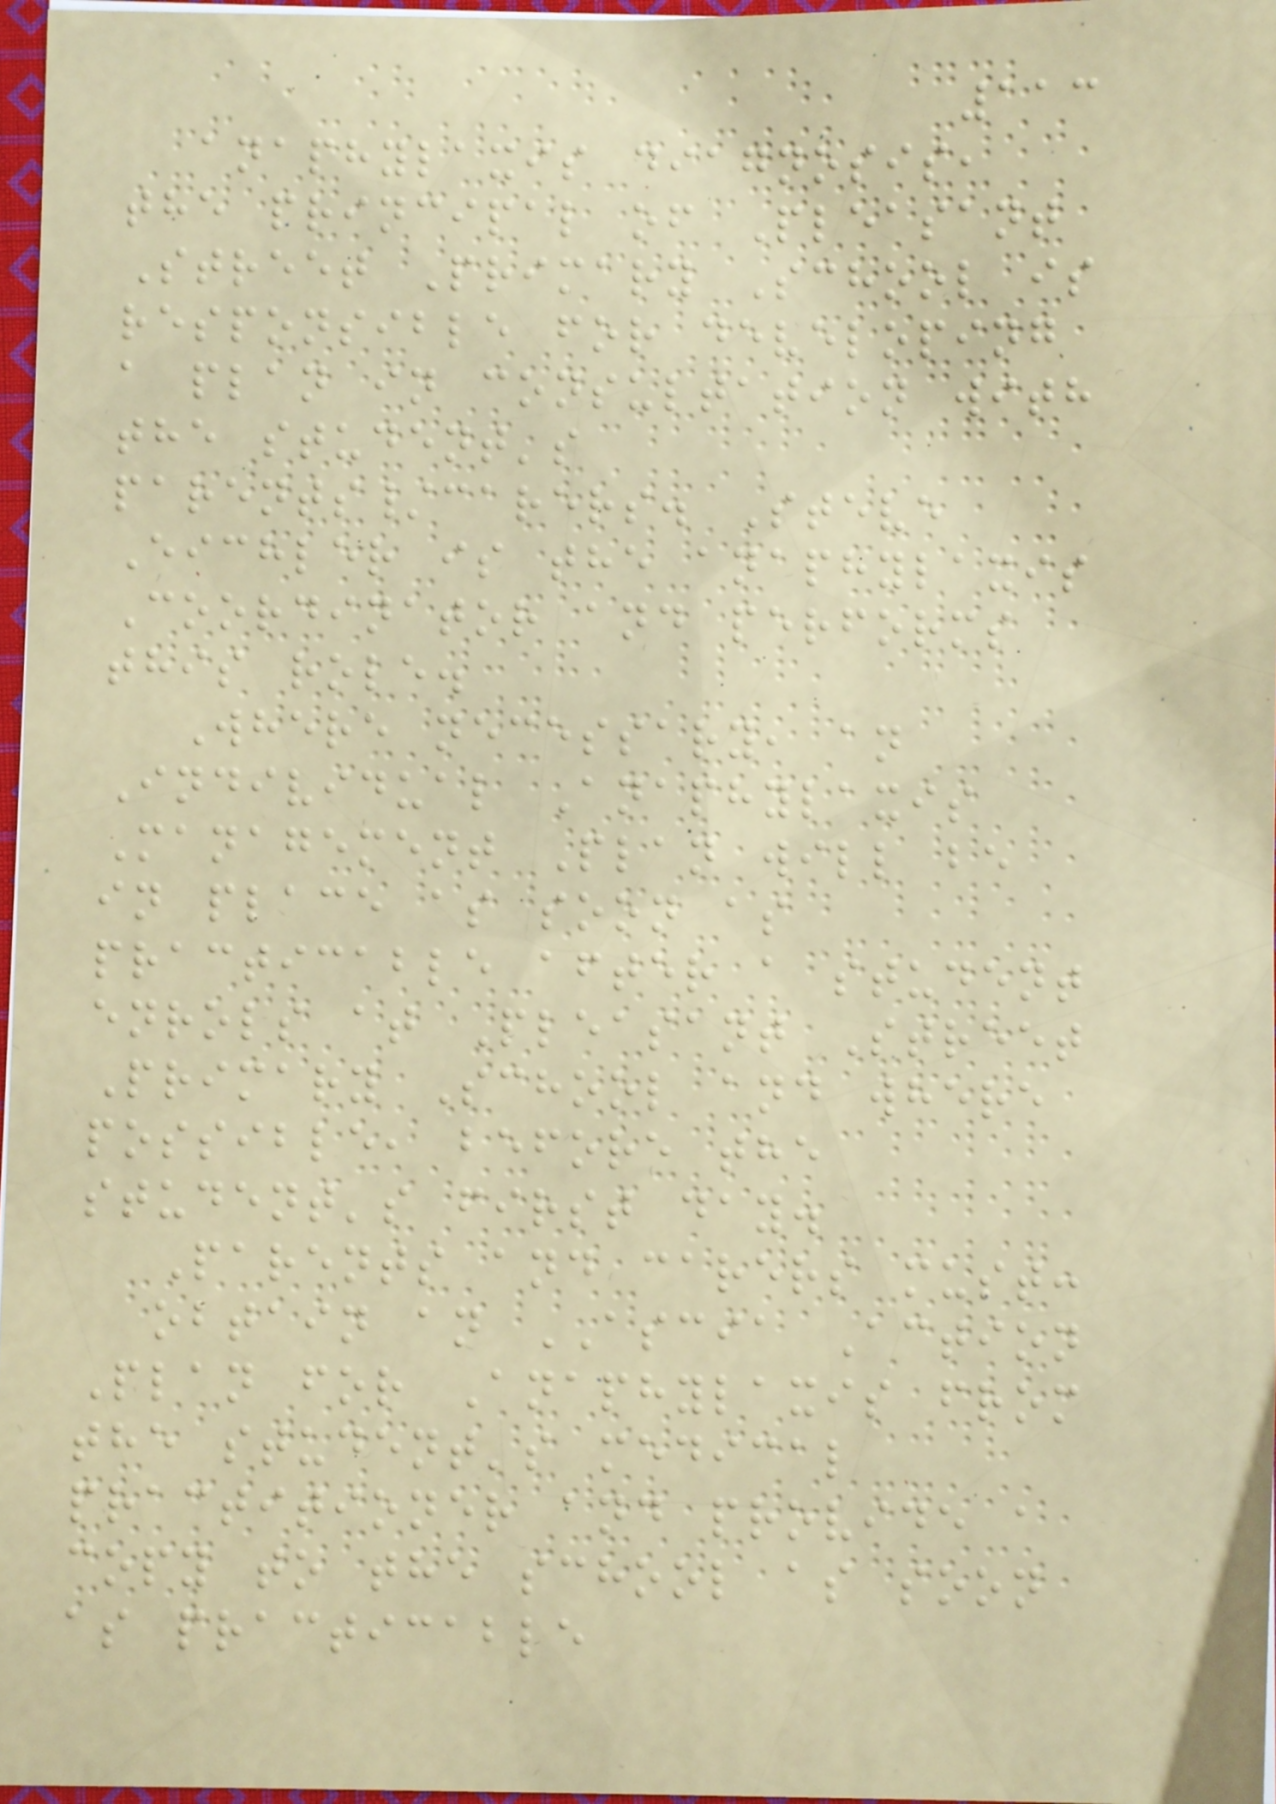113
anaphylaxis diagnosis,
the principal of Pleasant
Street Primary School is
responsible for developing
a plan in consultation with
the student's
parents/carers. Steve
Eichler is the anaphylaxis
Coordinator and performs
this role.
Where necessary, an
Individual Anaphylaxis
Management Plan will be
in place as soon as
practicable after a student
enrols at Pleasant Street
Primary School and where
possible, before the
student's first day.
Parents and carers must:
obtain an ASCIA Action
Plan for Anaphylaxis from
the student's medical
practitioner and provide a
copy to the school as soon
as practicable
